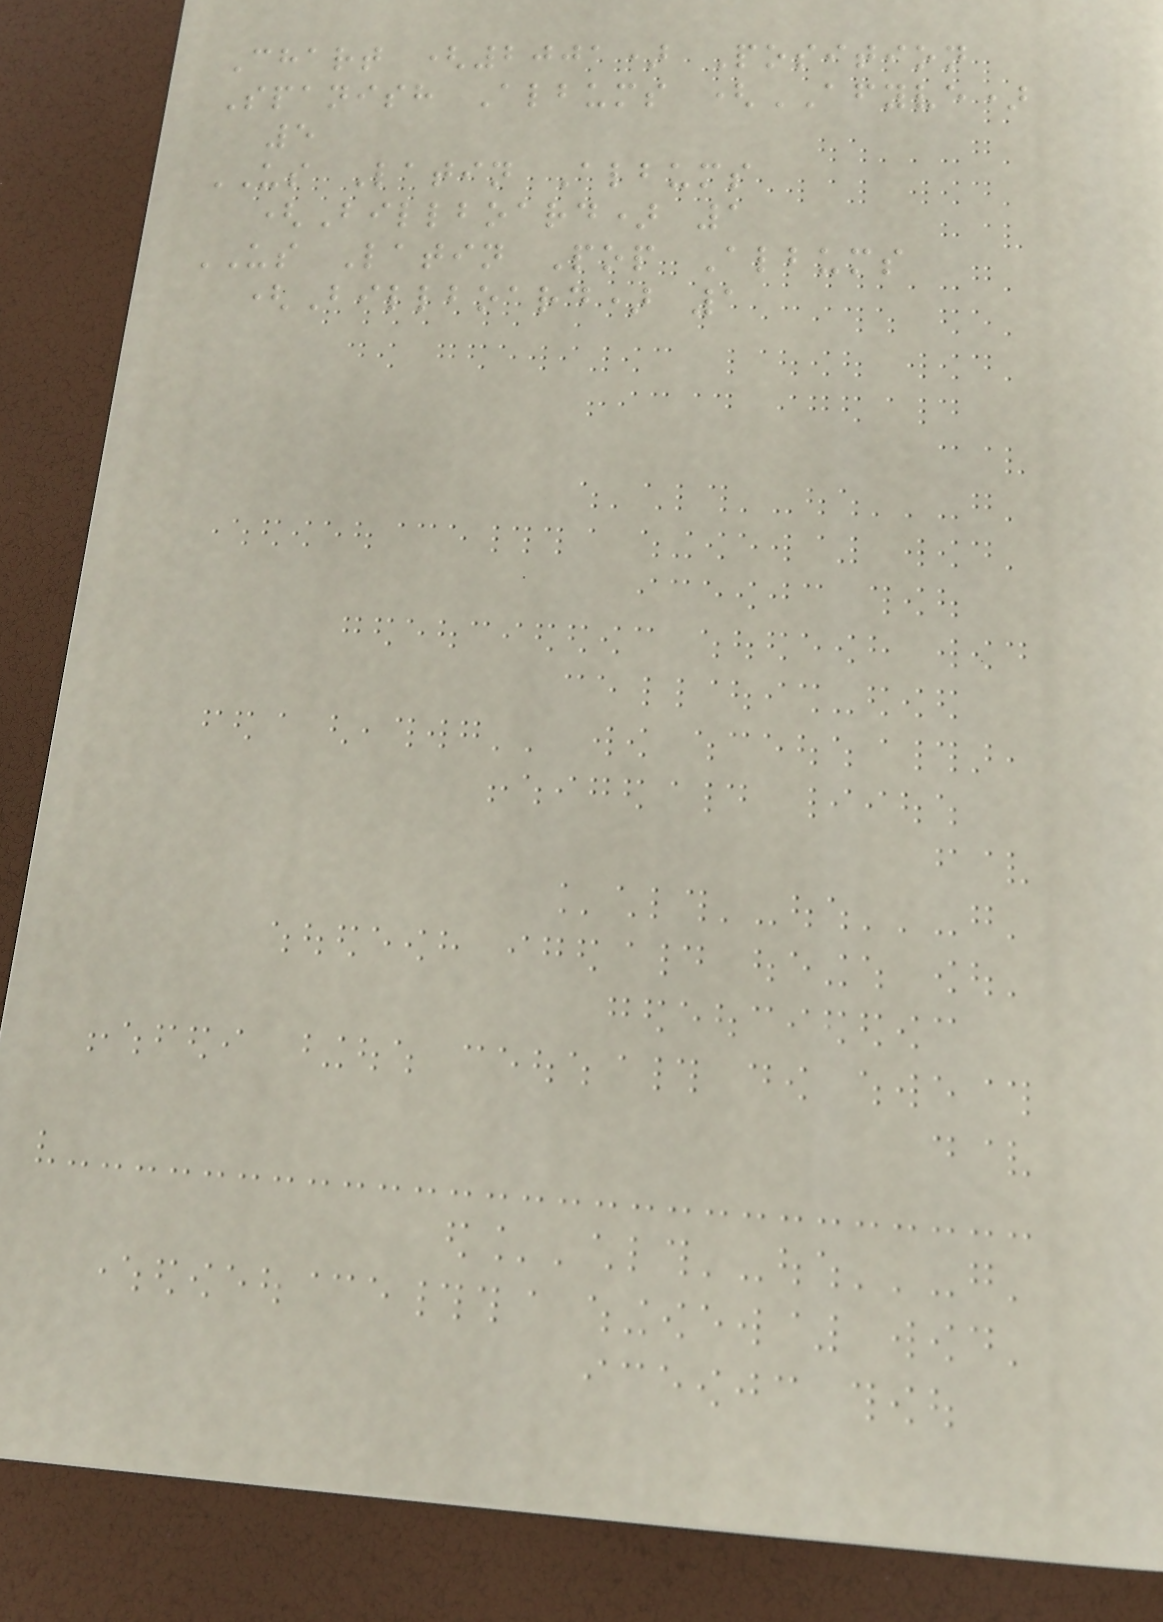Chart (2001) Position
Spanish Albums (AFYVE)
5
US Latin Albums
(Billboard) 1
US Latin Pop Albums
(Billboard) 1
